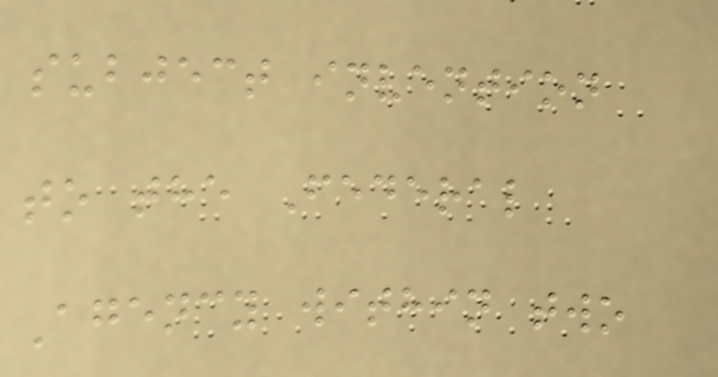subject invention
to the Federal
Agency within two
